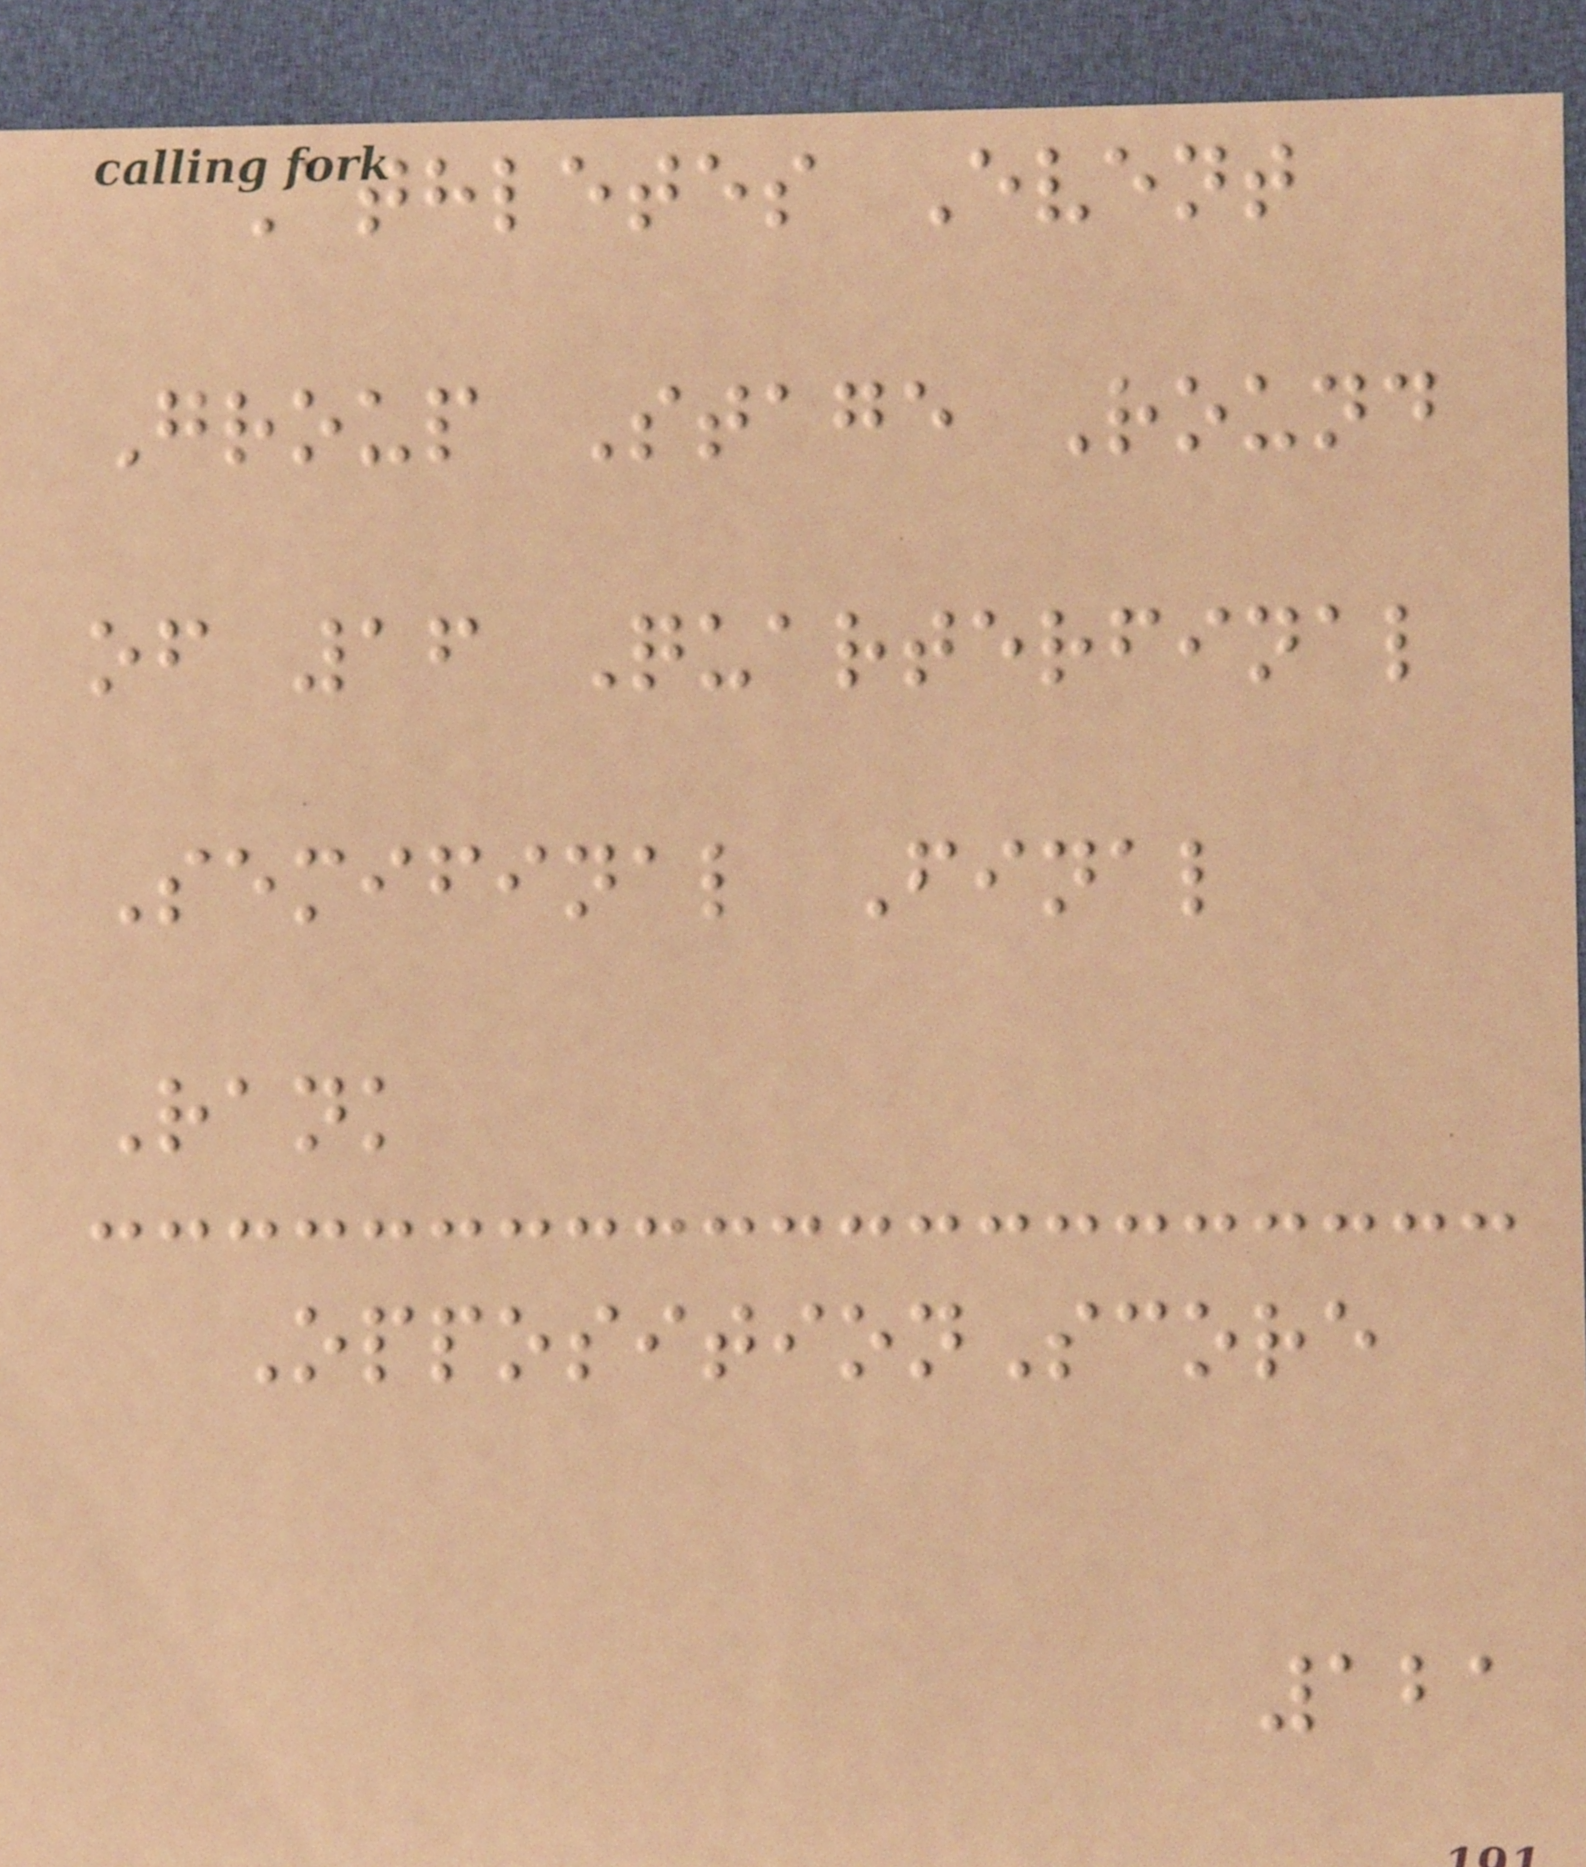Athletes Event
Group Stage Round
of 16 Quarterfinal
Semifinal Final
Rank
OppositionScore
121
